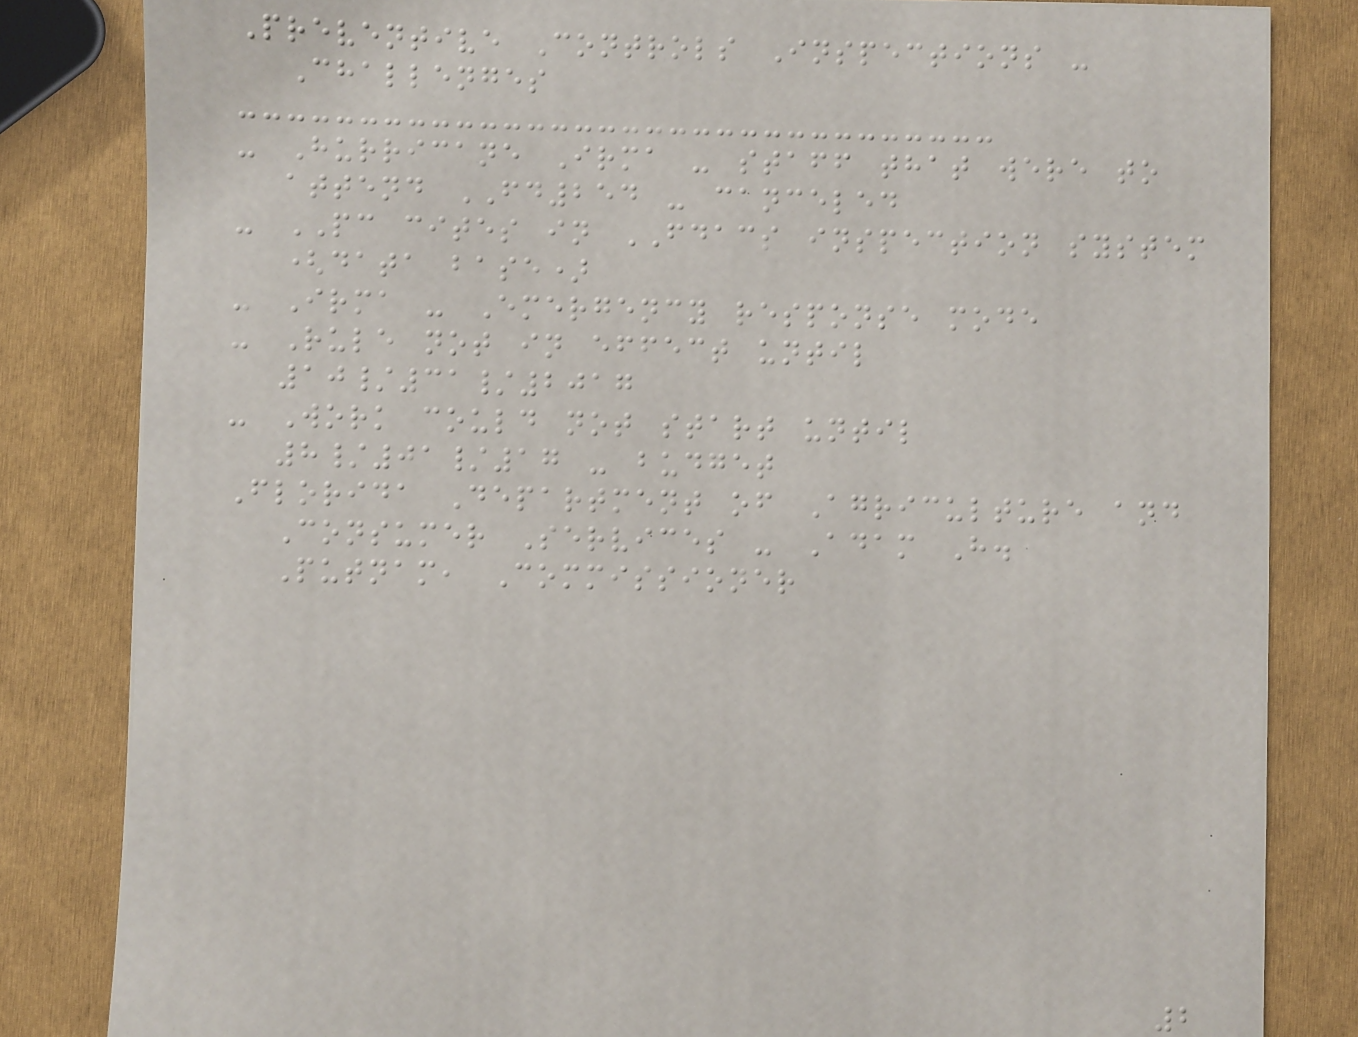Preventive Controls Inspections -
Challenges
- Hurricane Irma - staff that were to
attend FD254 - canceled
- PC cites in FDACS inspection system
(data base)
- Irma - Emergency response mode
- Rule not in effect until
10/31/2017
- Work could not start until
8/01/17 - budget
Florida Department of Agriculture and
Consumer Services - Adam H.
Putnam, Commissioner
2
